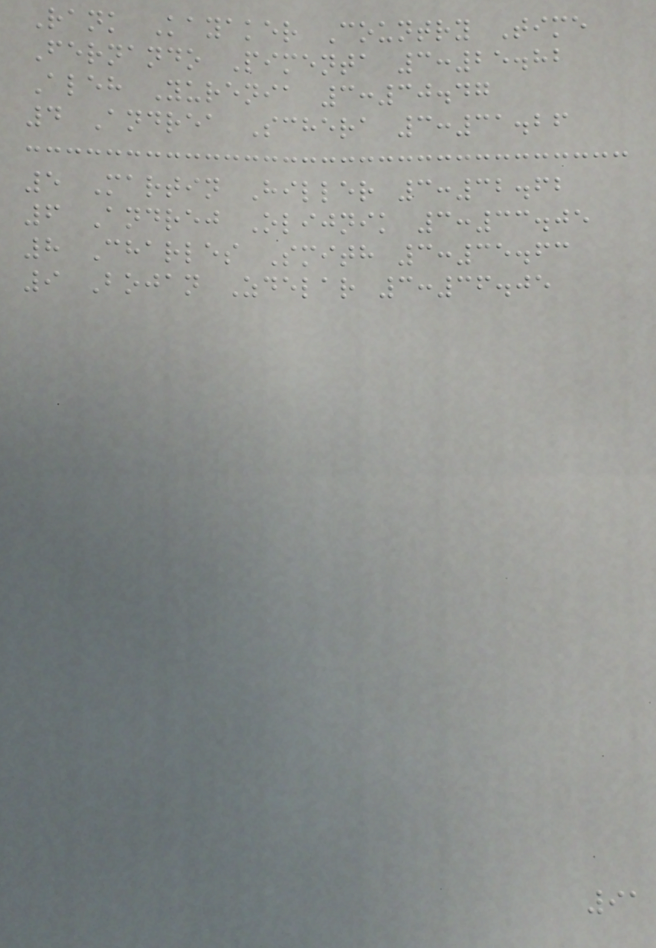Rank Kayaker Country Time
Fernando Pimenta 3:25.82
Aleh Yurenia 3:30.47
4 Andrea Schera 3:31.26
5 Martin Hiller 3:32.62
6 Andrej Olijnik 3:33.05
8 Charles Smith 3:35.63
9 Bojan Zdelar 3:36.05
91
